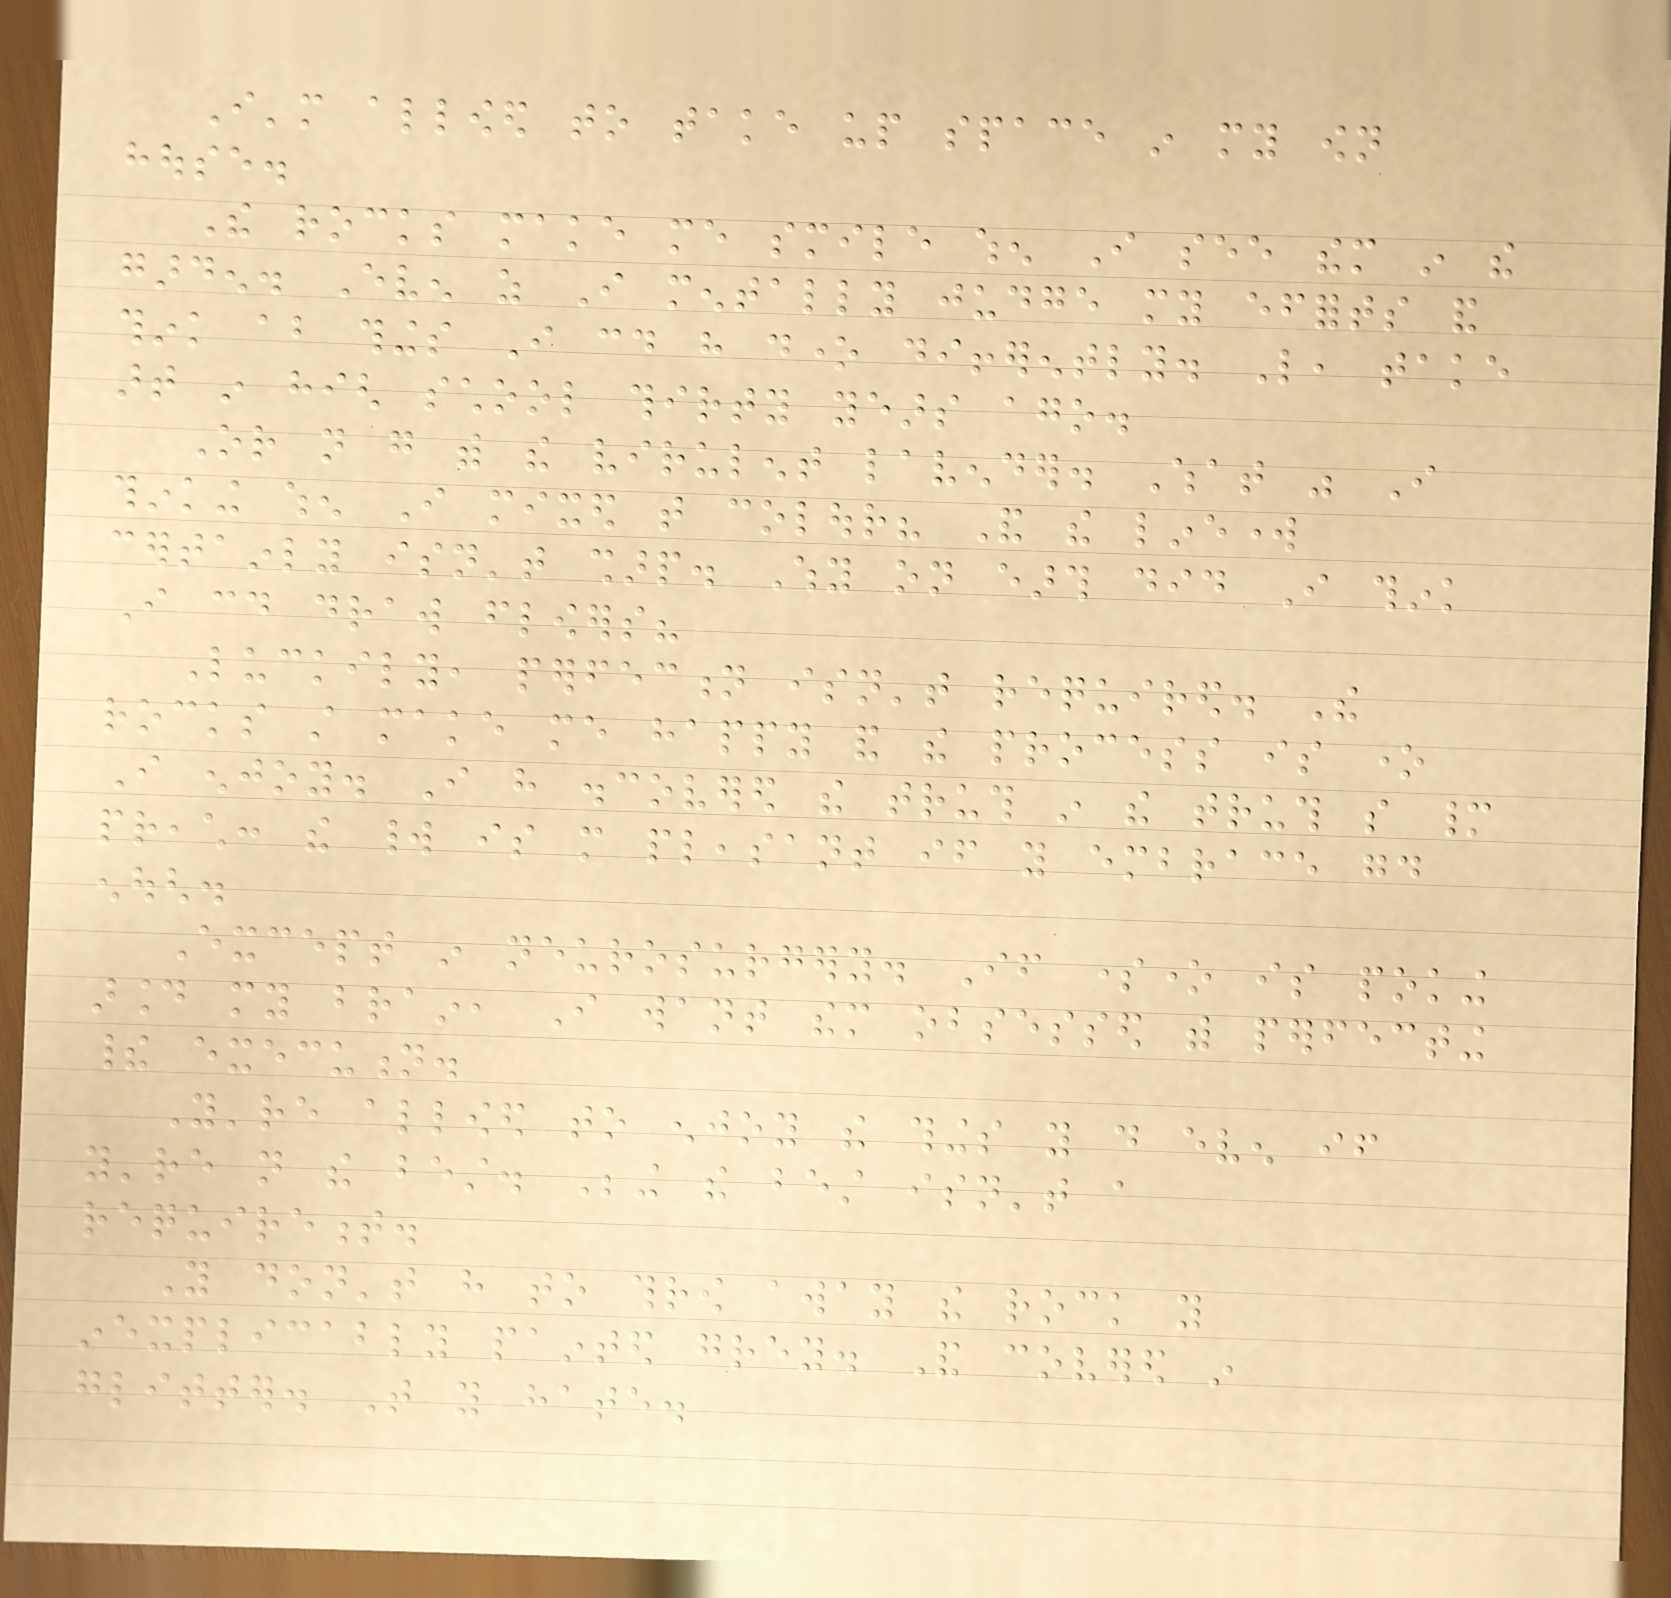I'm allowed to take up space in my own
house.
The rocks make me smile when I see them in the
garden. Even as I mentally judge my efforts and
think about things I could have done differently. Like, take
art in high school thirty years ago.
Or not go with the virulent lavender. What was I
thinking when I mixed that colour? And the linework
certainly isn't sharp. Why on earth did I think
I could draw flowers?
Luckily, perfection isn't required. The
rocks still make me happy and the process is one
I enjoy. I have discovered the truth in the truth so many
preach: the world is more pleasant if you embrace good
enough.
Except in neurosurgery. If someone is poking
around my brain, I want them obsessed with perfecting
their execution.
You're allowed to enjoy the things you do even if
you're not the best. Being the best isn't a
requirement.
You don't have to throw away the rock you
inexplicably painted grey. And covered in
glitter. That you hate.
